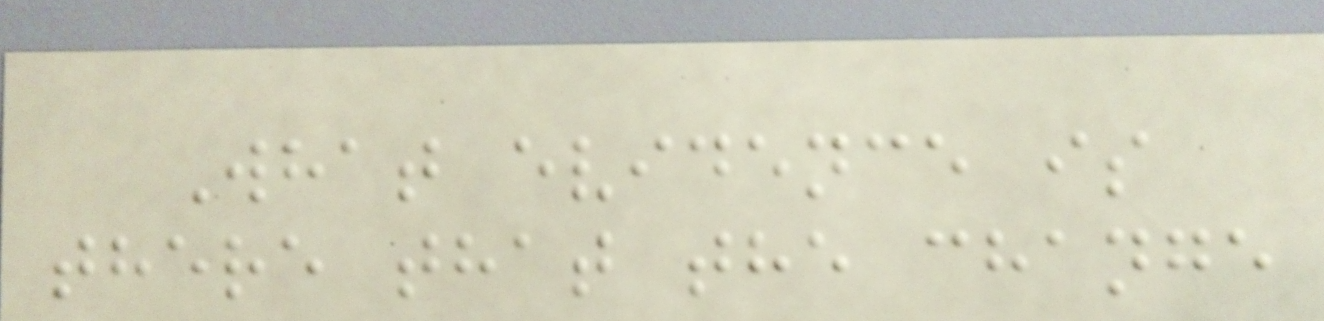What evidence is
there that the change
